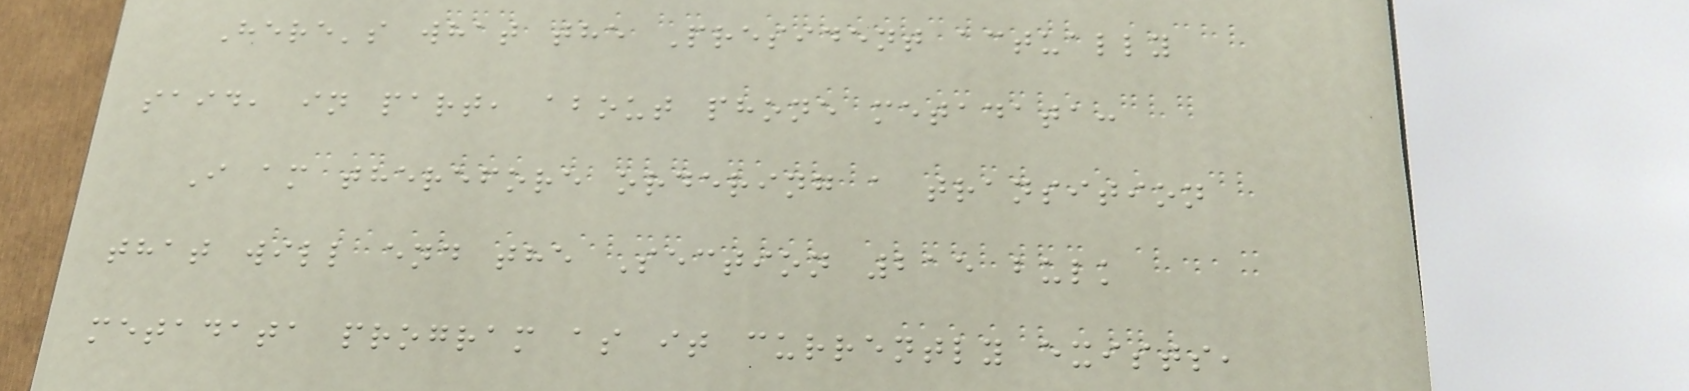Here's what the President actually
said, in part, about phone metadata:
I am therefore ordering a transition
that will end the Section 215 bulk
metadata program as it currently exists,
